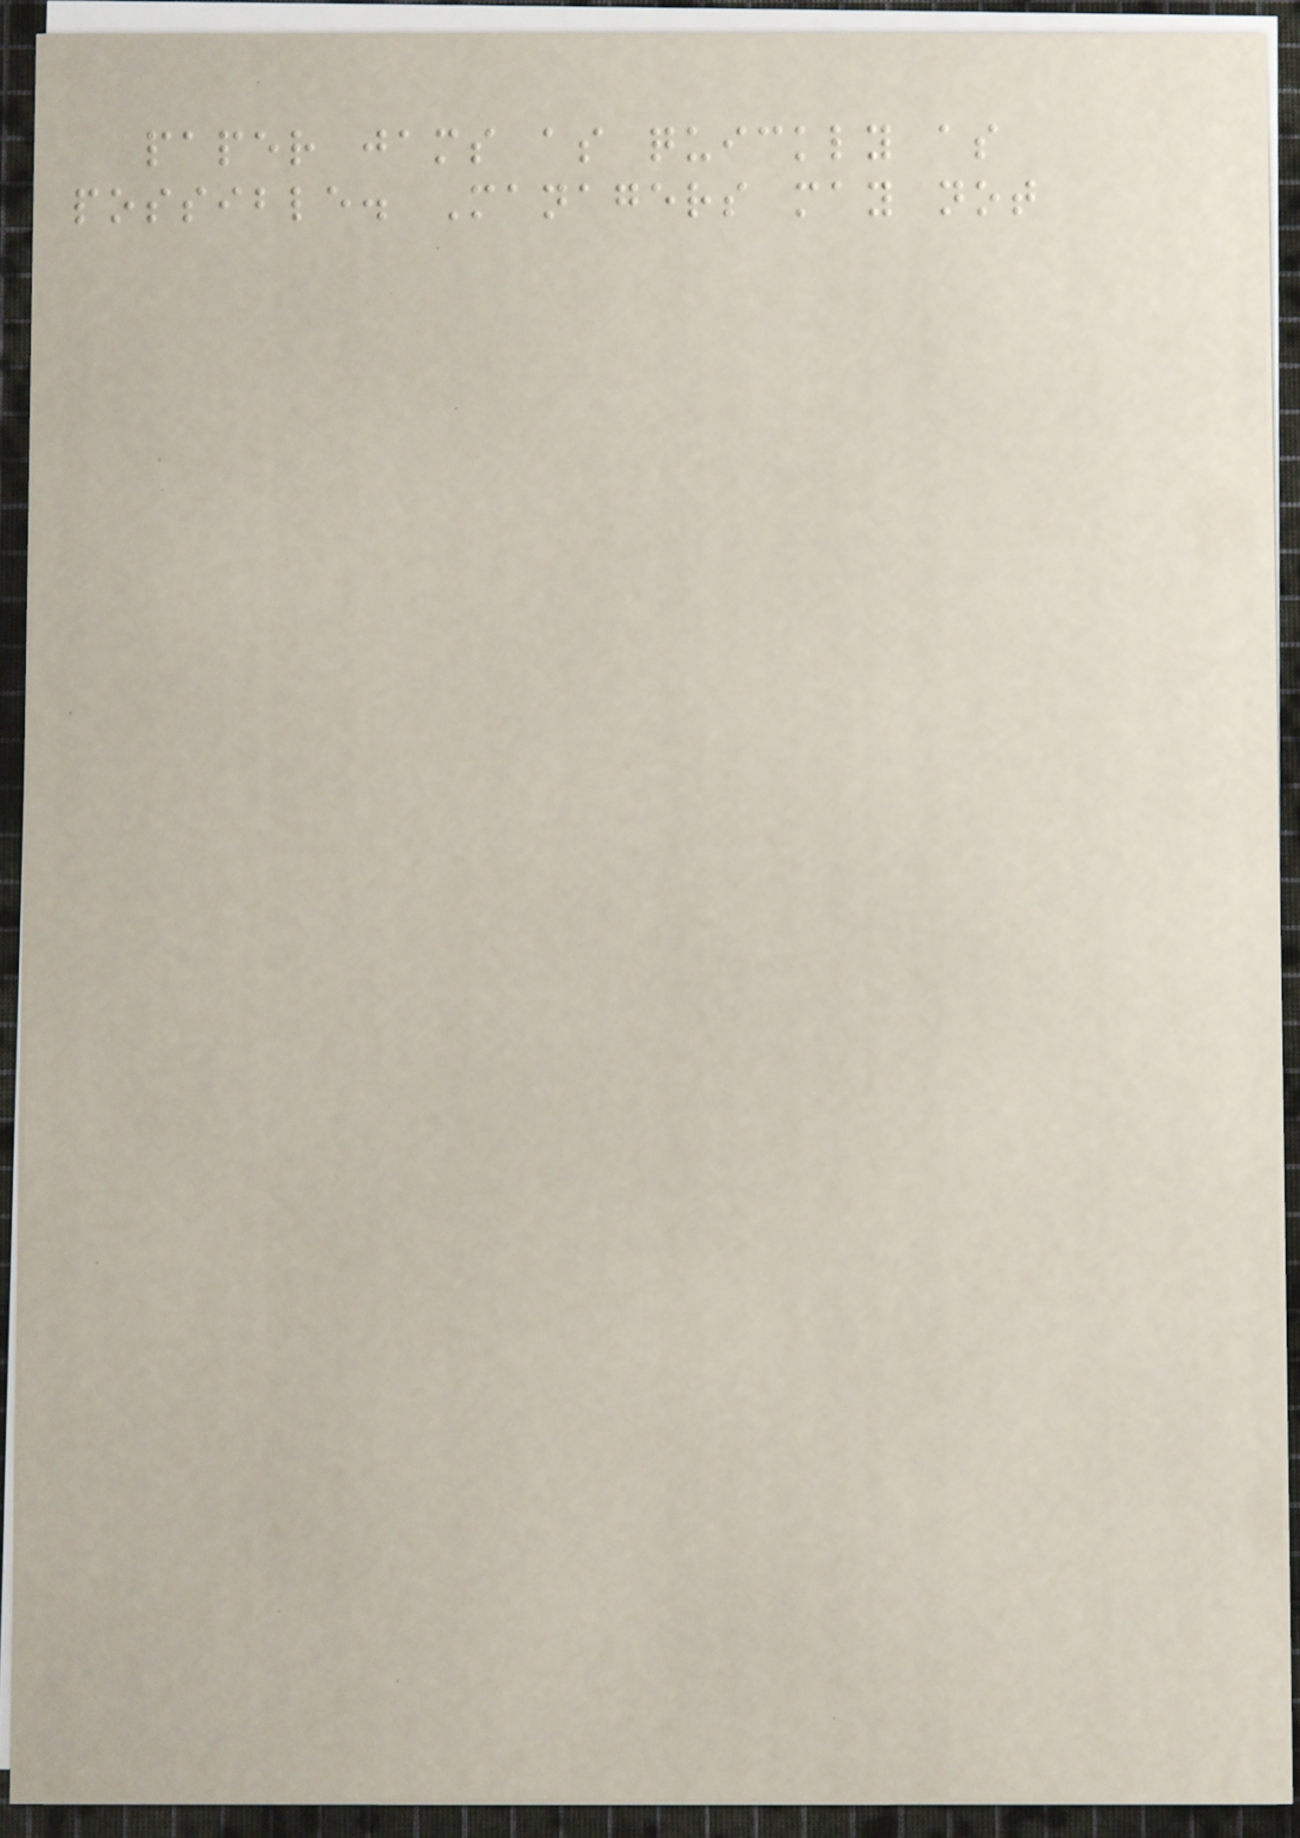paper jams as quickly as
possible. Managers may not
